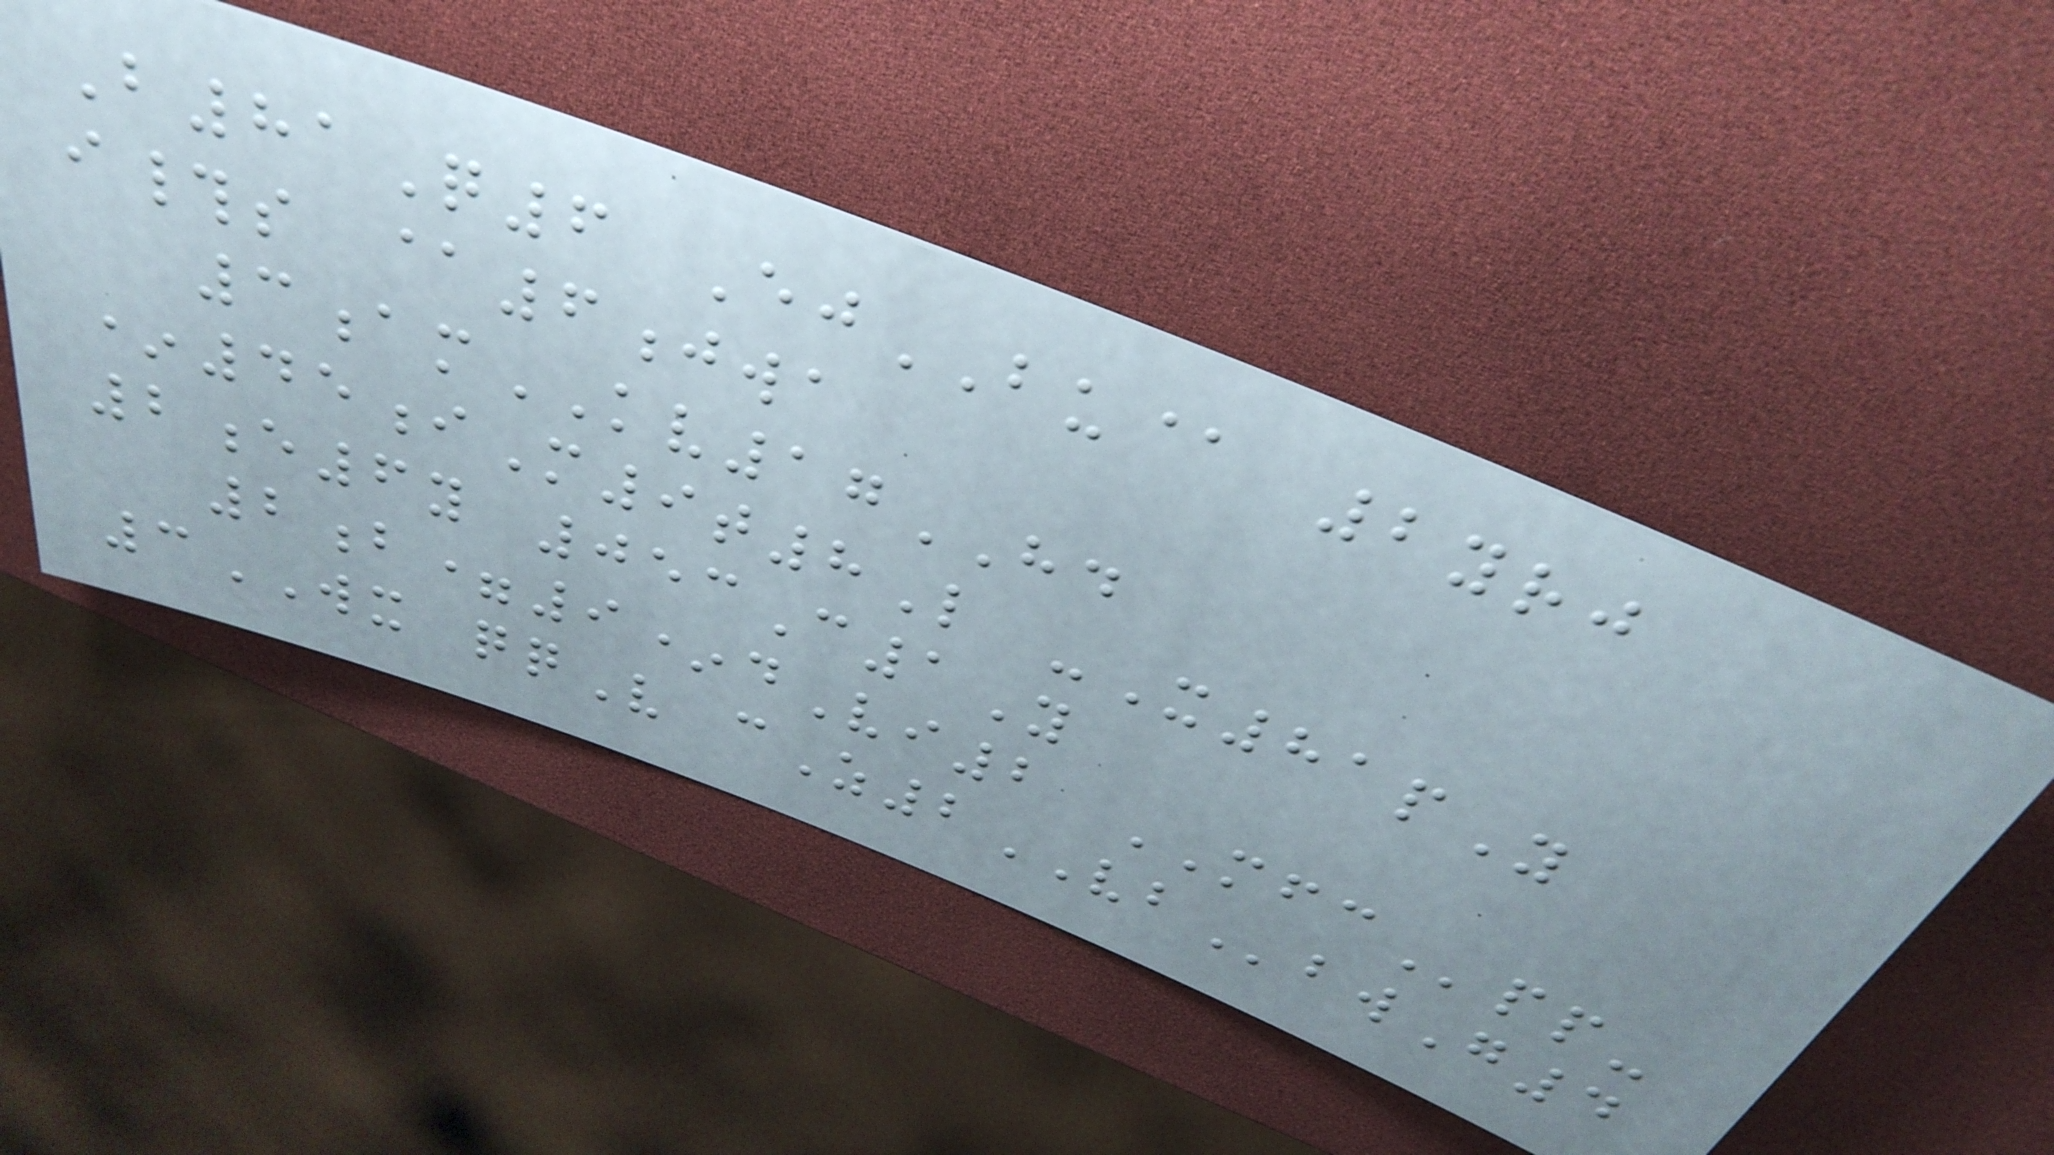B81Q6 EjBU@ 2yrj
i#s @6jwa
3amKV17HD
*45iM9t8L -X81pY
2e6y 053C1Y
2b=9*dVi2 MFCpp-
3WX qqV cZ2VBbwG4
